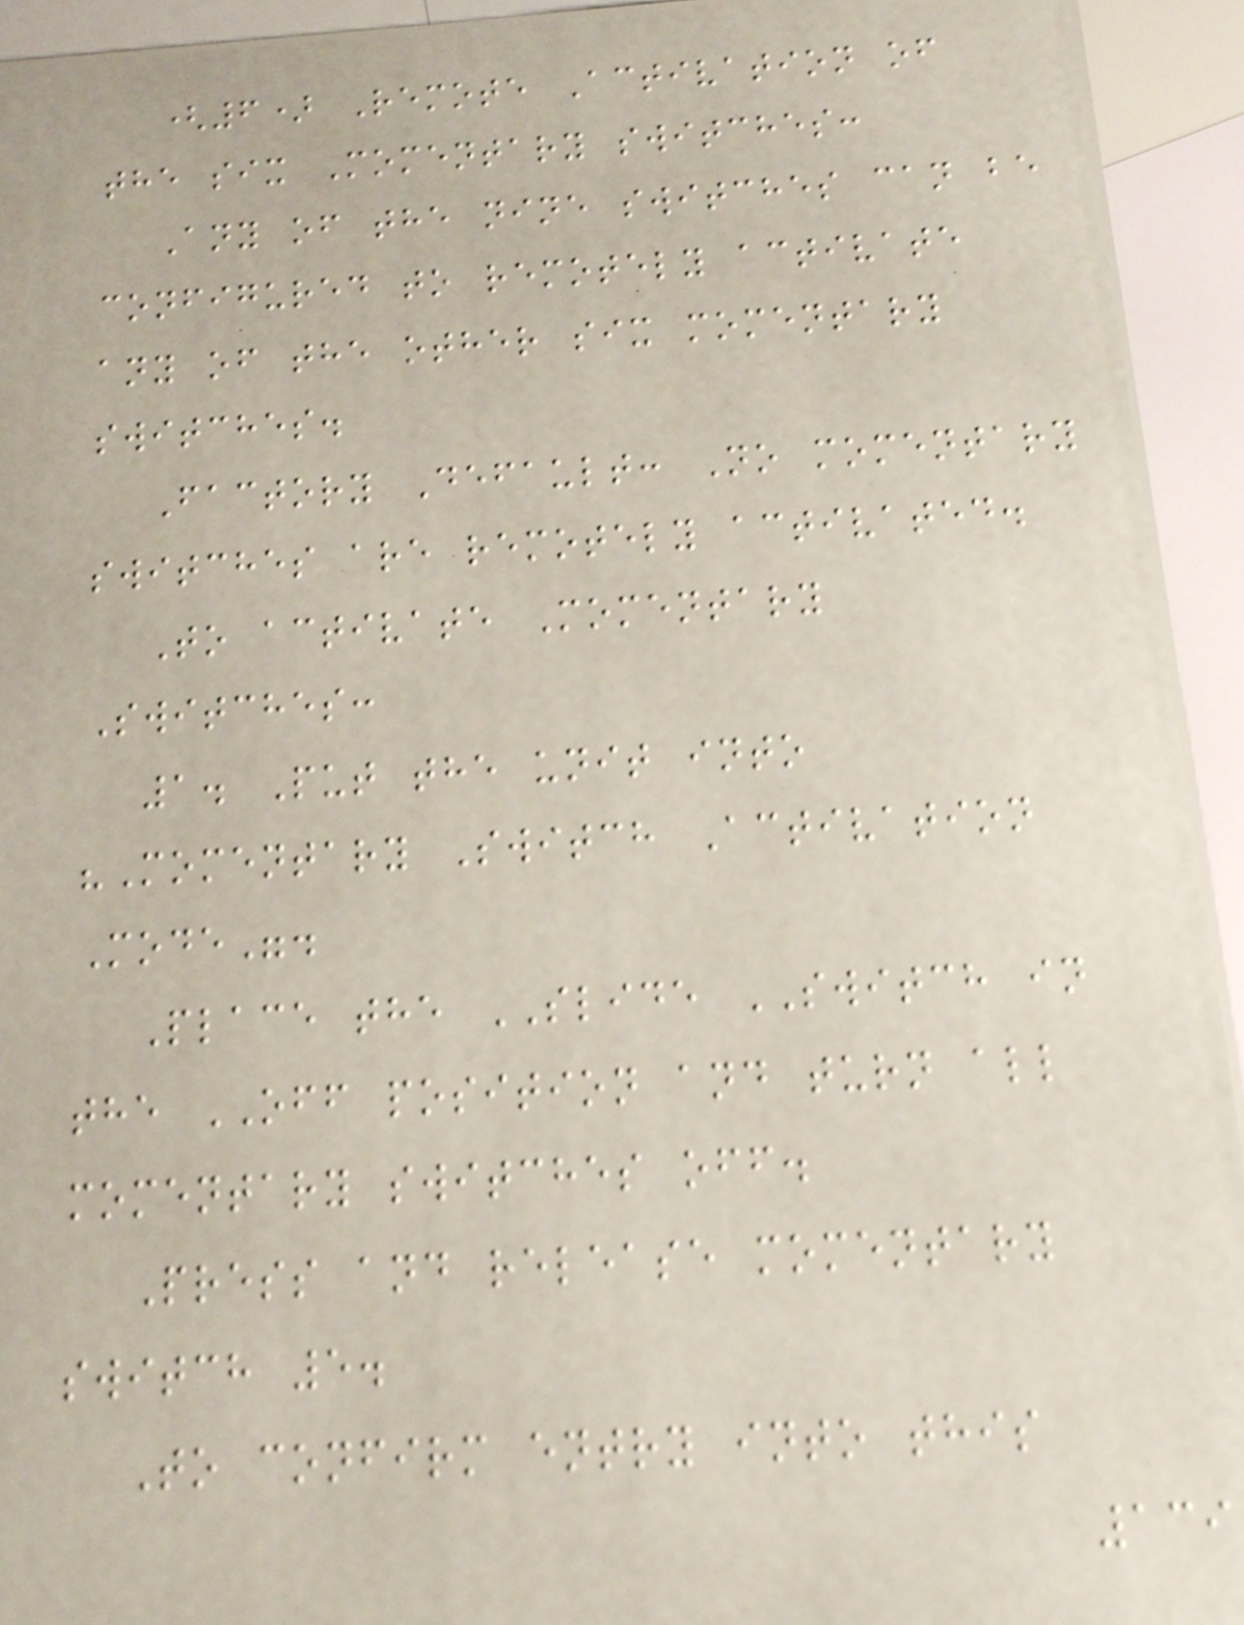(6) Remote Activation of
the six Momentary switches:
Any of the nine switches can be
configured to remotely activate
any of the other six momentary
switches.
Factory Default: No momentary
switches are remotely activated.
To activate Momentary
Switches:
1. Put the unit into
"Momentary Switch Activation
Mode".
Place the SLIDE SWITCH in
the OFF position and turn all
momentary switches off.
Press and release momentary
switch 5.
To confirm entry into this
139
